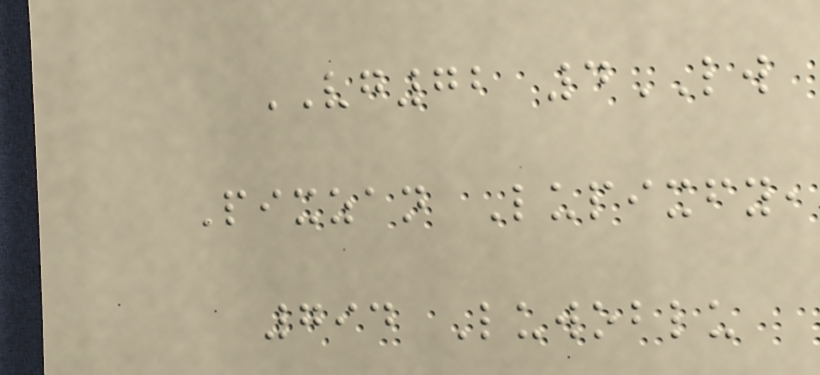VG72 4LW
Pixzan Lupixfy,
794 Luwoblu
